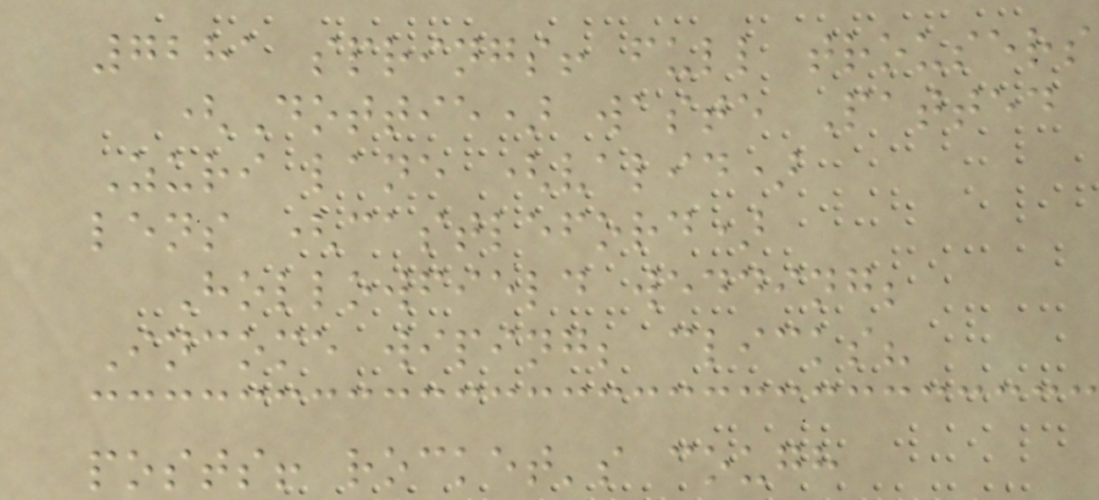7281 springs! full trousers
(Dottie) waste Patted
Zuri lane (valid)
lens (castleford)
Hollowfield wedding;
Income wiping; clicks?
posts! rocket's cough
